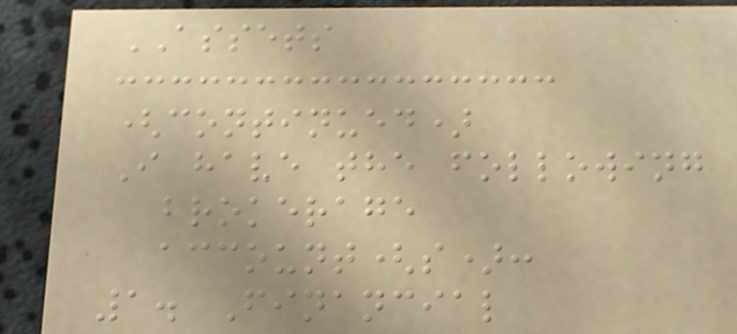ASSETS
(continued)
I have the following
brokerage
account(s):
1. Financial
